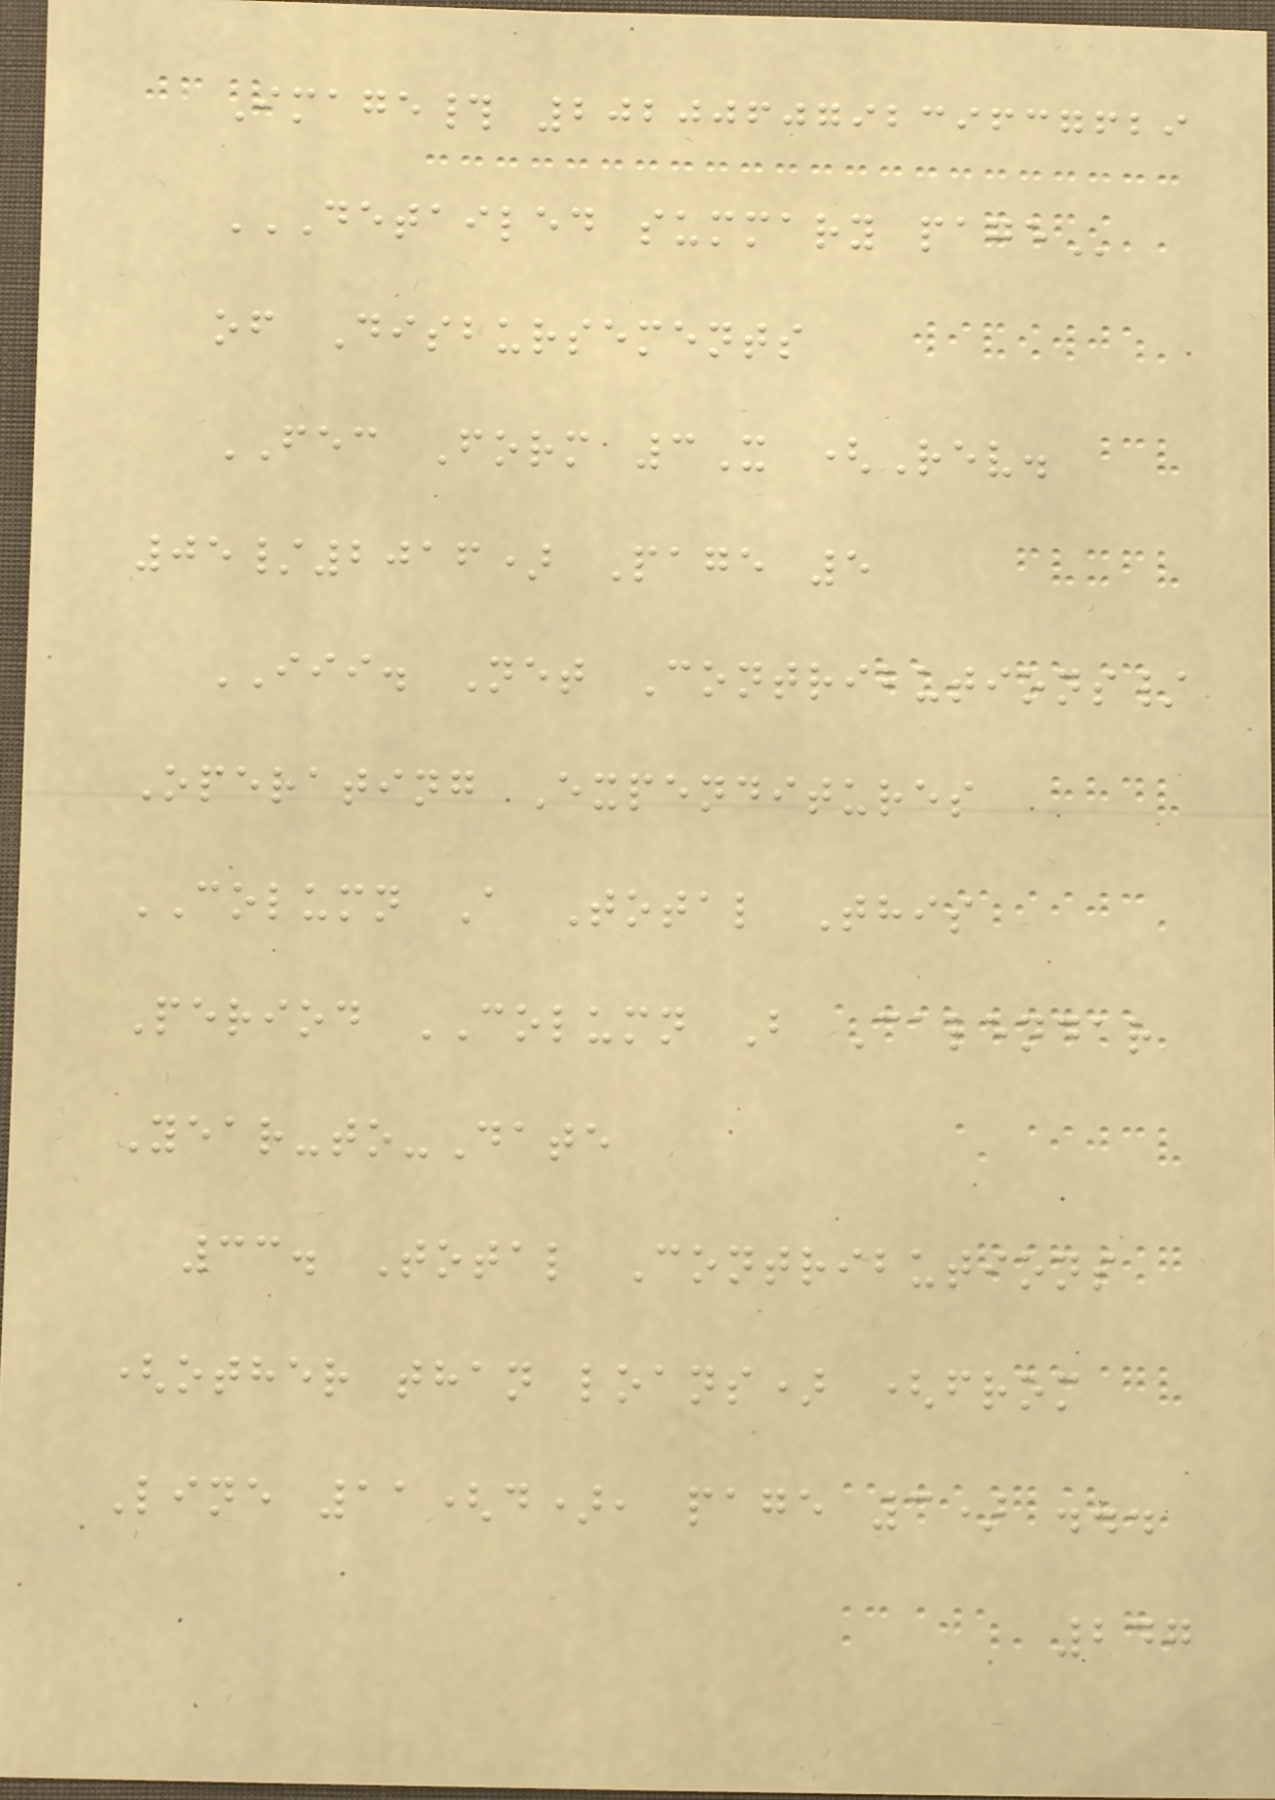Image# 202006079239637629
DETAILED SUMMARY PAGE
of Disbursements
FEC Form 3X (Rev.
05/2016) Page 5
III. Net Contributions/
Operating Expenditures
COLUMN A Total This
Period COLUMN B Calendar
Year-to-Date
33. Total Contributions
(other than loans) (from
Line 11(d), page 3) ...
247
